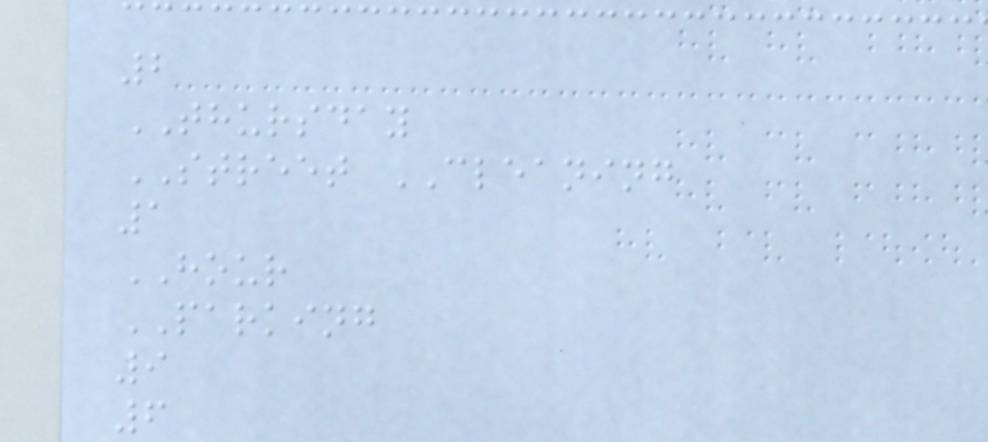2
THURSDAY
STREET CLEANING
1
HOUR
PARKING
9
6
